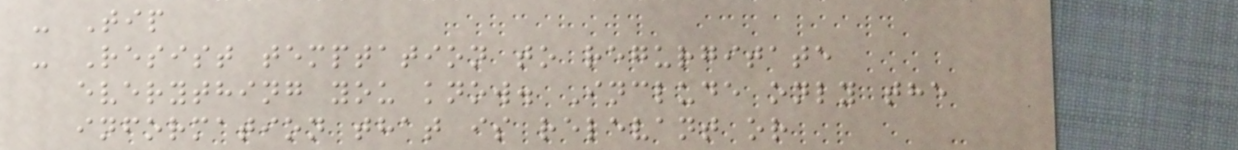- Tip
- Resist temptation to regurgitate
everything you know. Include only the
information that is relevant or
